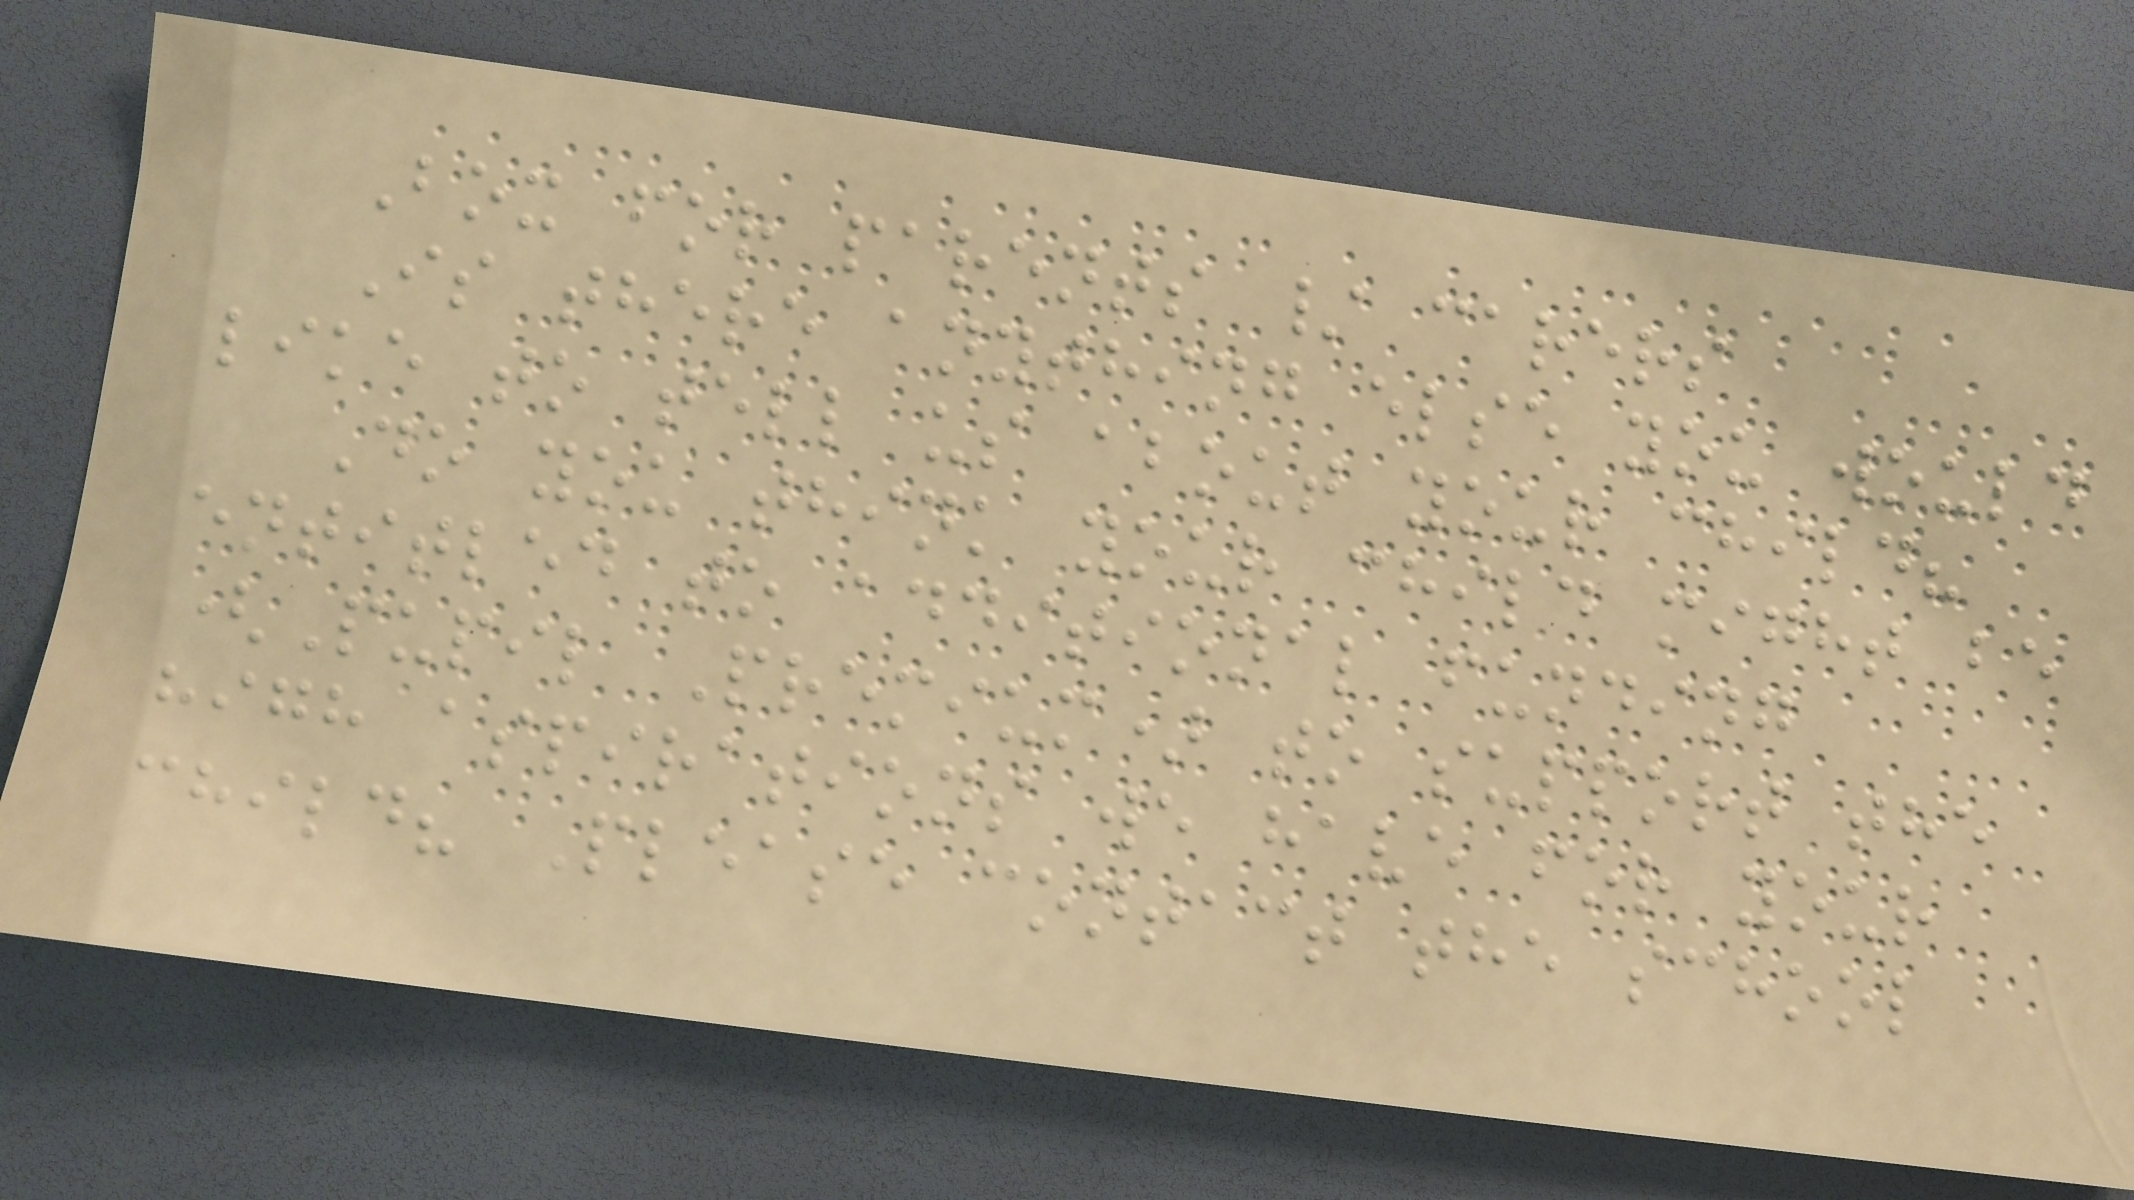Box for parents / carers
Is there anything else you would
like to tell us about your child?
Do you think your child might be
entitled to additional funding
(Pupil Premium) to support the
high aspirations we have for your
child? Please contact the school
